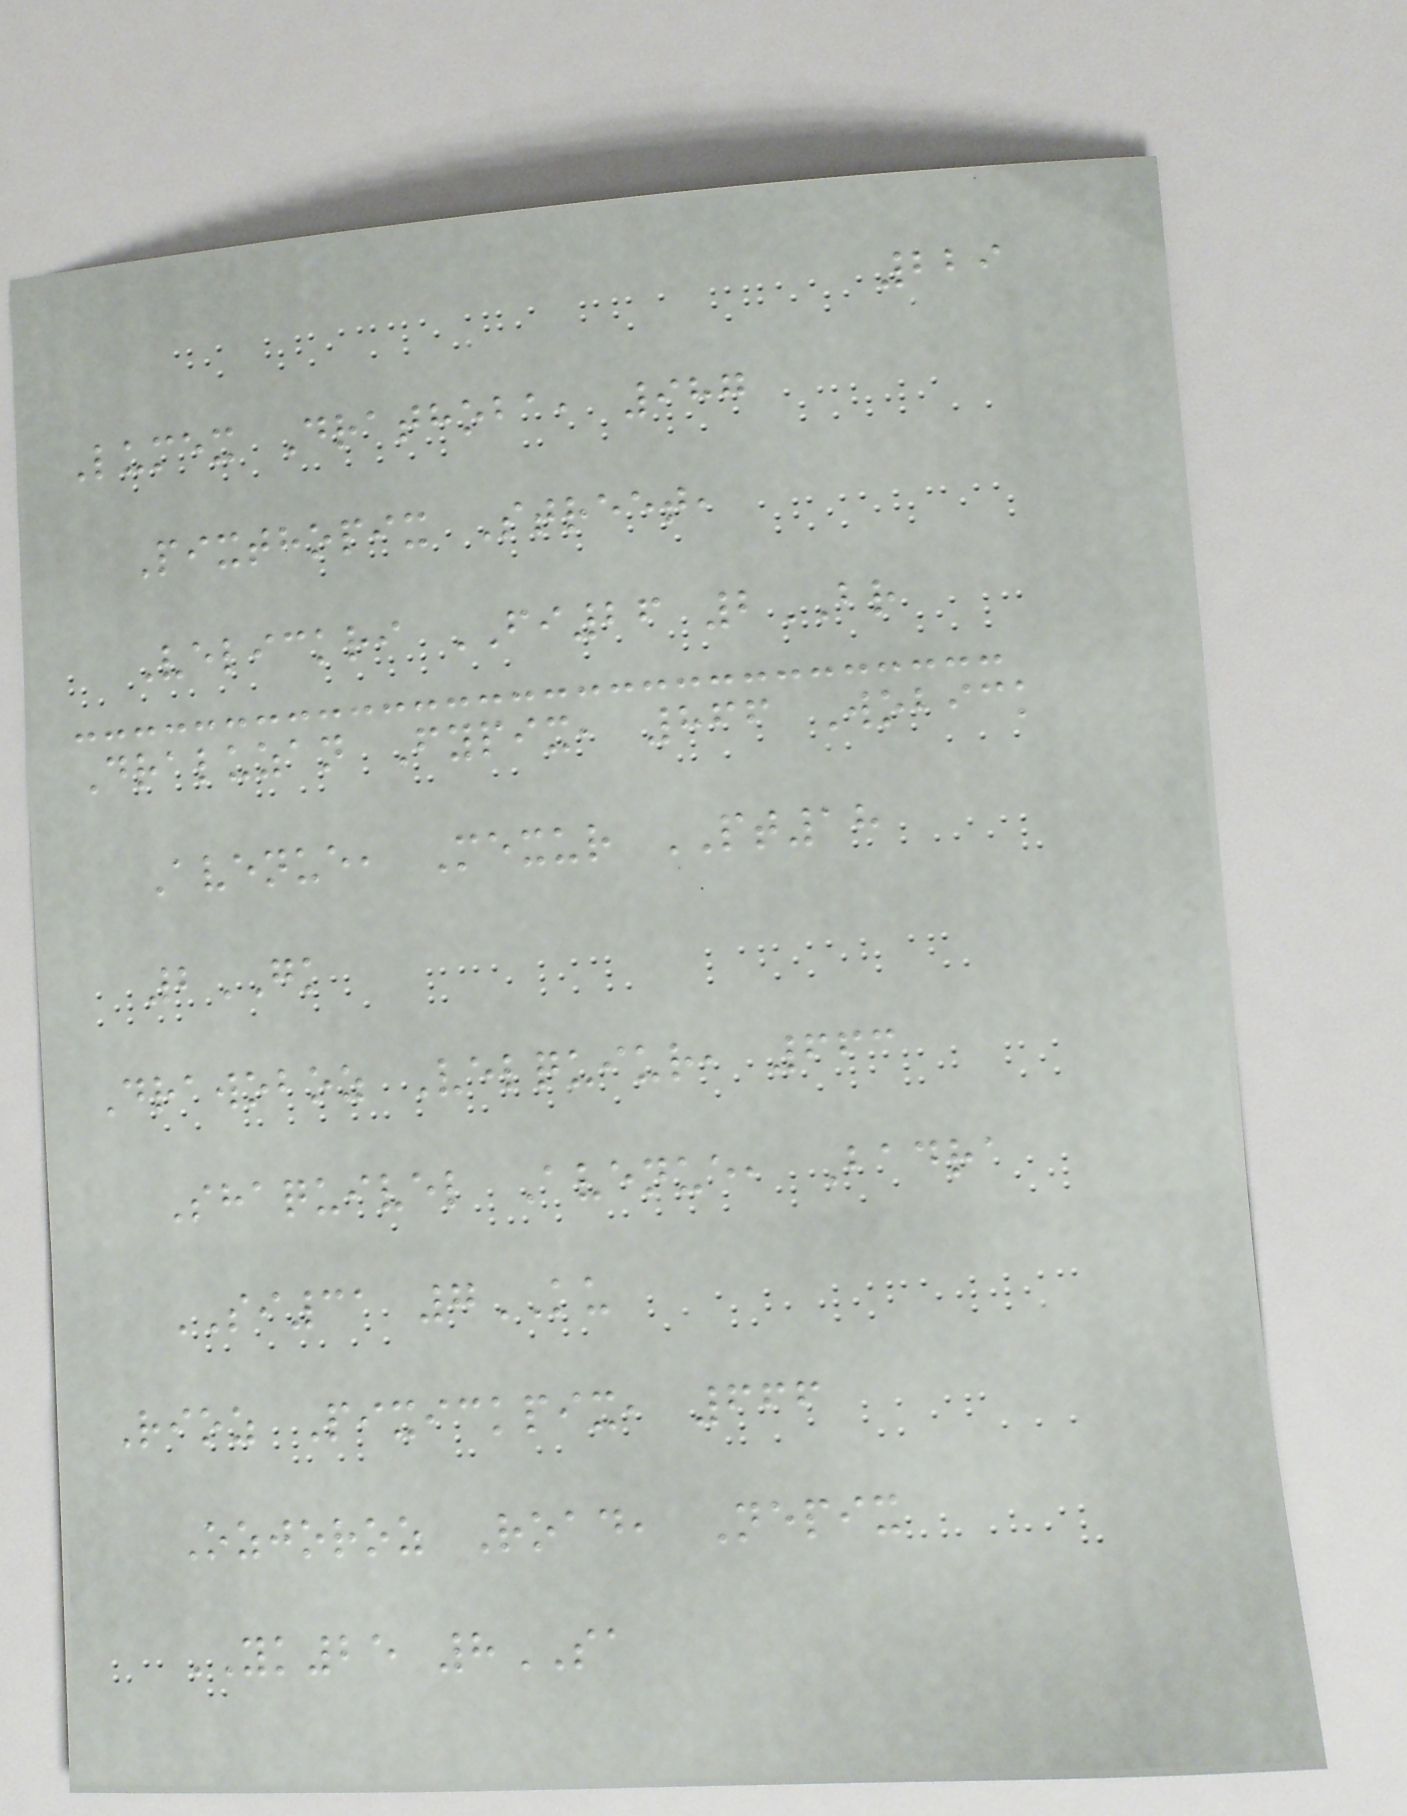229
Lumex Drathoba, 987
Pixthopix Street,
Velickri FI26 2BR
Draluzan Fypix, 866 Wobick
Avenue, Mexur PT18
2GK
Drawoboz Velquiur, 663
Shaquivel Avenue, Badra
SI31 7KU
Rioz Pixickpix, 666
Ozjoroz Road, Nepix
YK25 8SA
